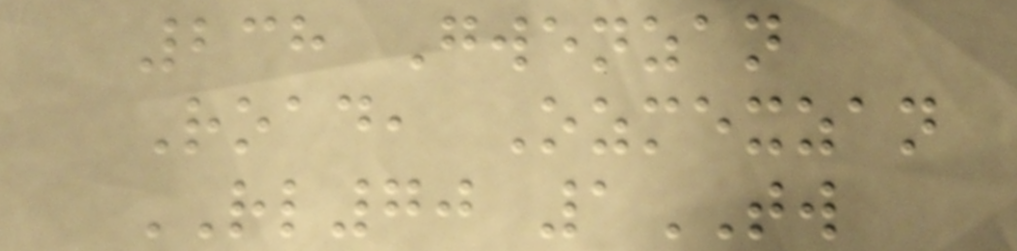238 Gwenzan
Road, Ozmexzan
RL70 1TW
